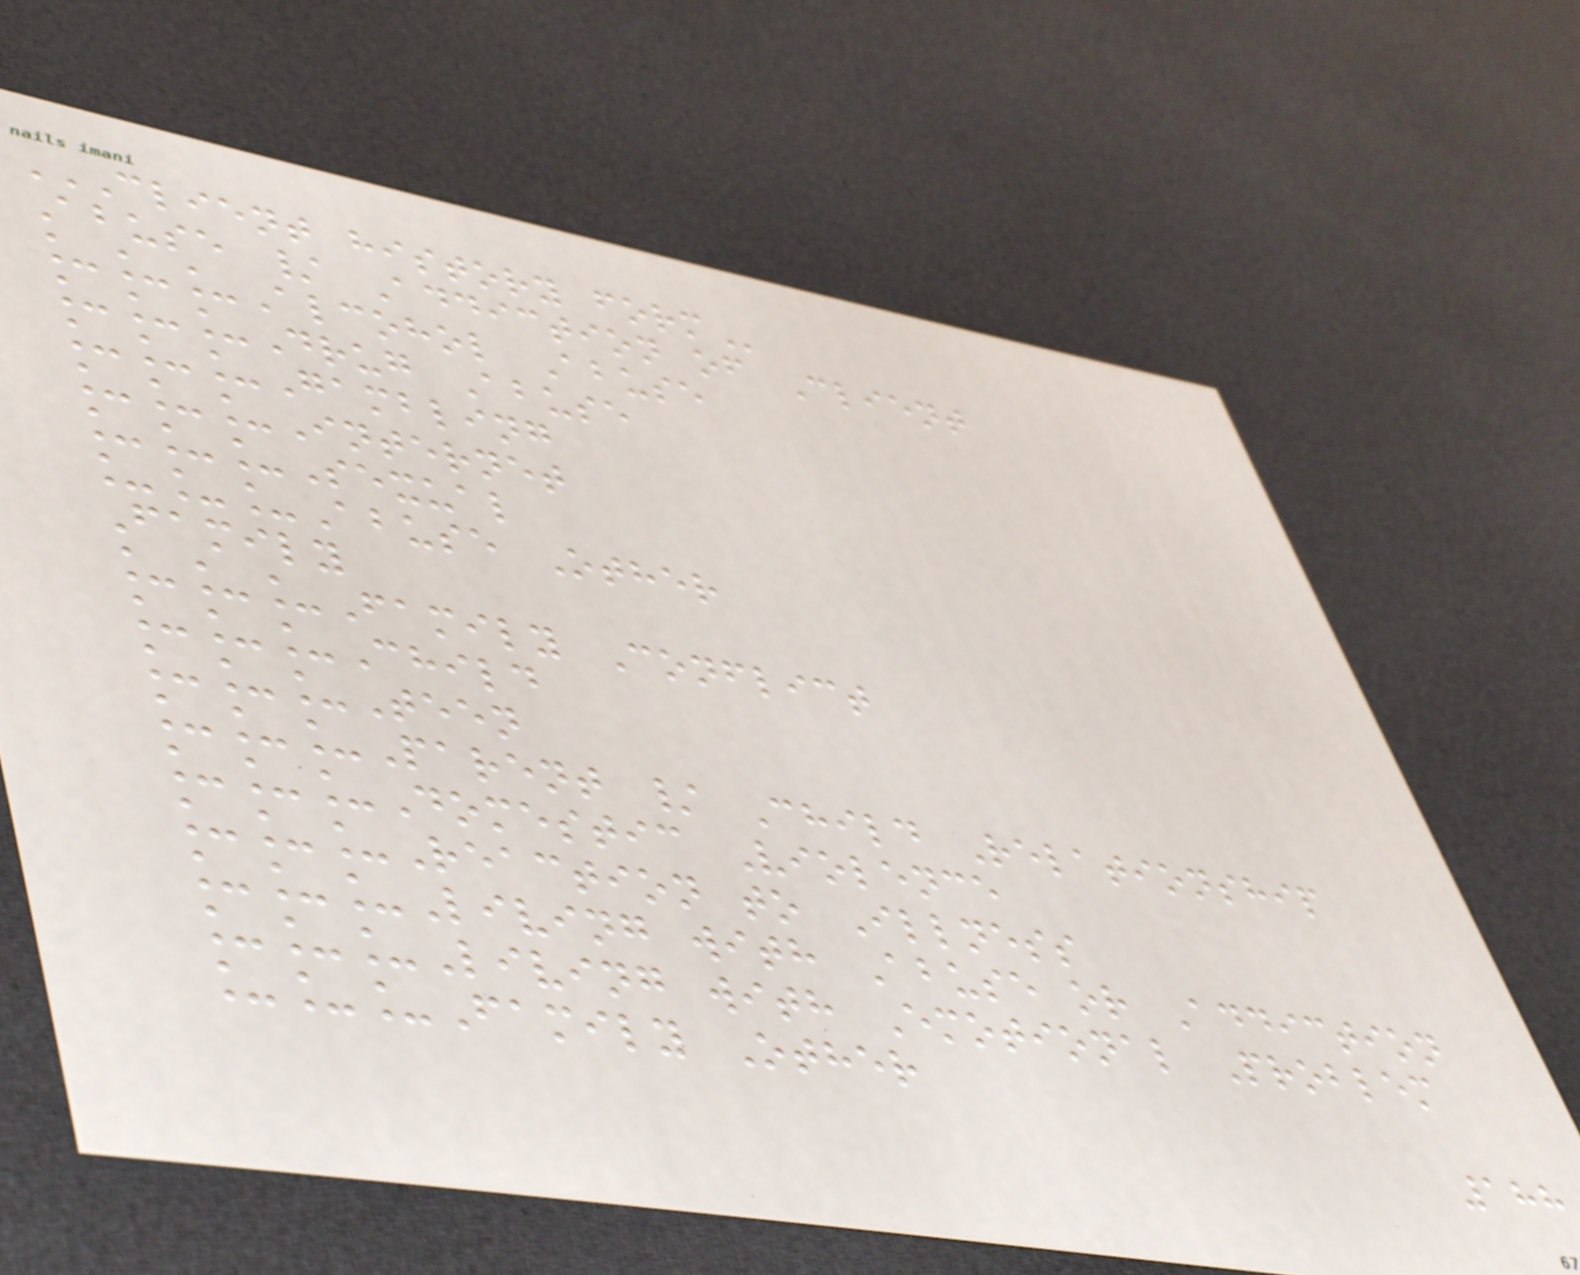CLIENT HISTORY FORM
Abuse / Addiction of Client
___Alcohol Abuse
___Drug Abuse
___Gambling
___Internet
___Sexual
___Abuse Other
Family
___Family Conflict
___Child
___Teen
___Parent / Child Relationship
___Domestic Violence
___Reaction to Illness
___Living with Abuse or Addiction
___Living with Emotional Problem
___Family Other
188
